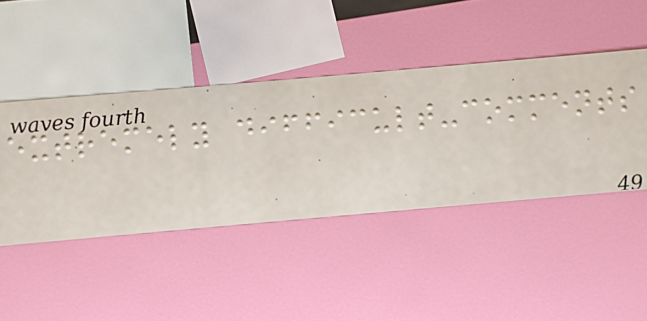extremely difficult-comments
